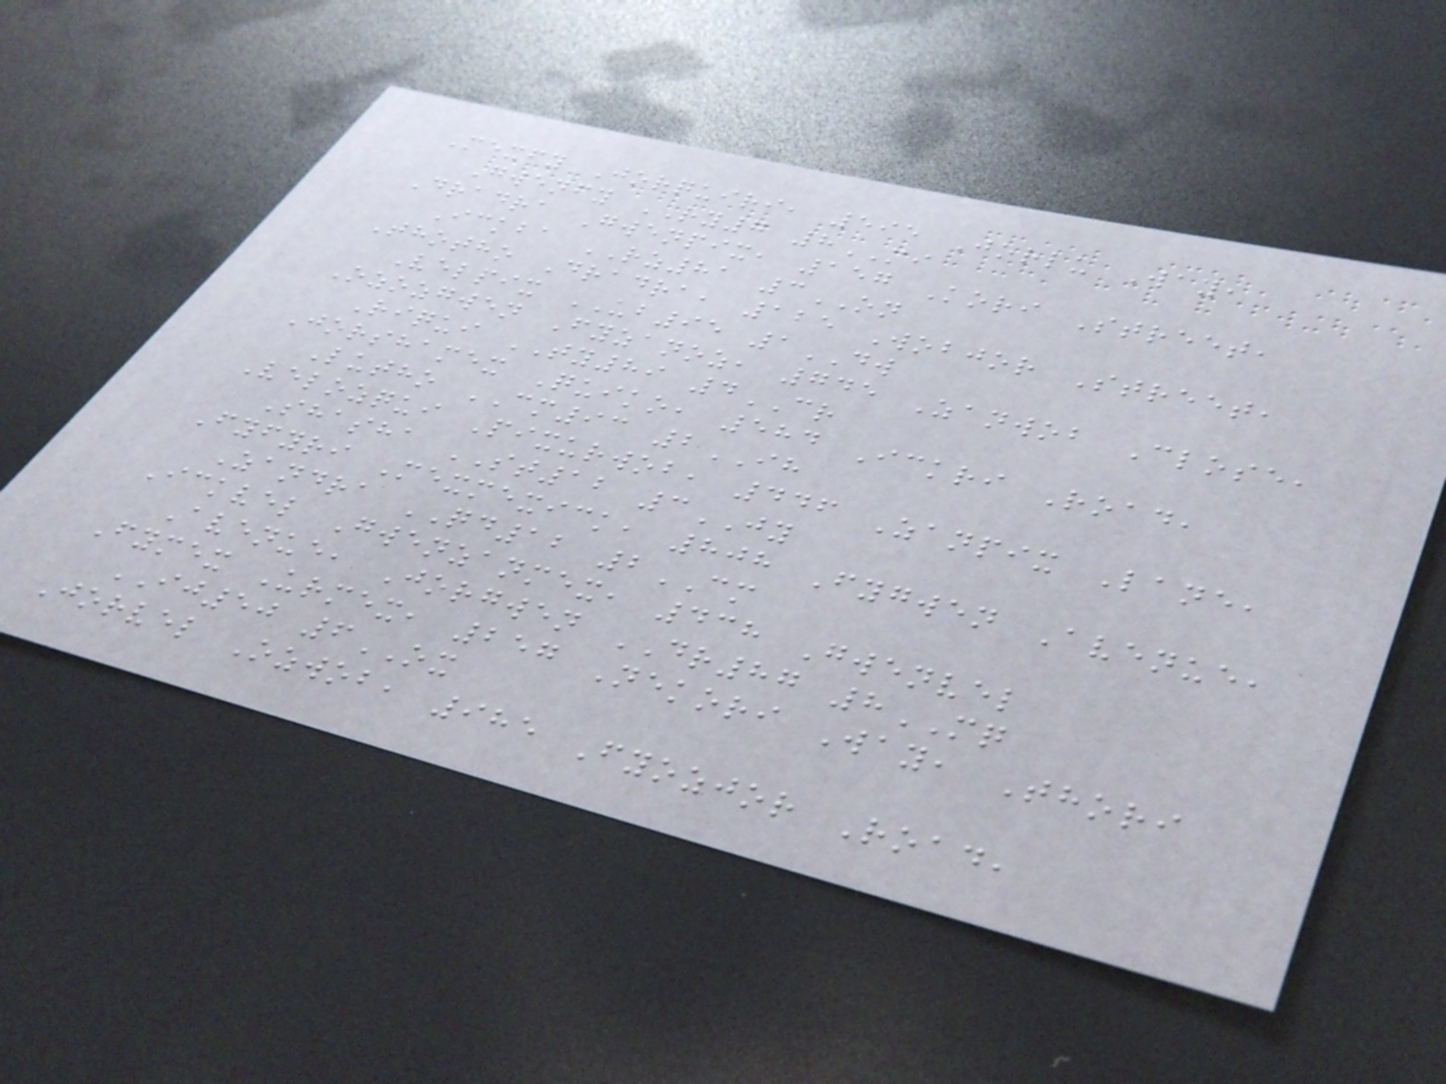Mexfy Jorquiri, 595 Jorlu Way,
Gwenfy RY7 8MI
Dradra Gwenpix, 157 Kori Street,
Ickba RZ81 3ON
Thotho Dradra, 125 Wobjor Street,
Velpix UB95 1DW
Ozozgwen Fyzanoz, 745 Zanwob Close,
Riqui TY89 4CR
Jorshamex Quiko, 584 Ickri Road,
Lutho CM93 2IH
Velozqui Pixurwob, 446 Zanpix Lane,
Shasha ST12 3JY
Fyfyri Mexmexick, 808 Fygwen Avenue,
Zandra QD12 2CM
Ickvel Gwenzanmex, 438 Gwenvel
Avenue, Jorgwen DR87 8MQ
Fymex Urmex, 257 Nekori Way, Thori
IJ50 6OX
Jorvel Ozwob, 985 Fyozjor Road,
